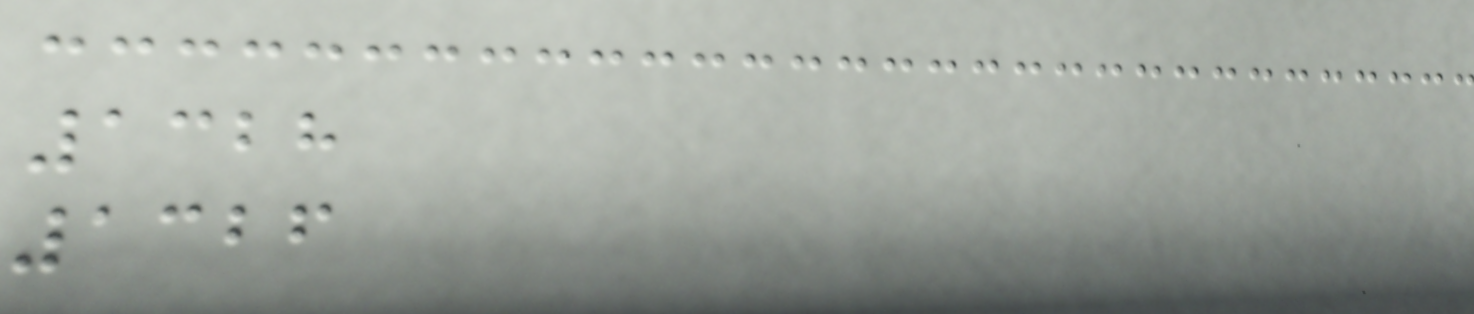1328
1326
